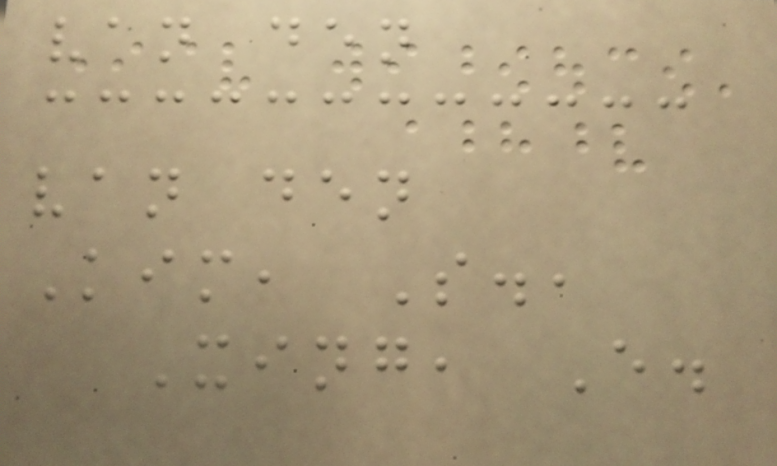van den
van den
Kim, S.,
Xing, E.
